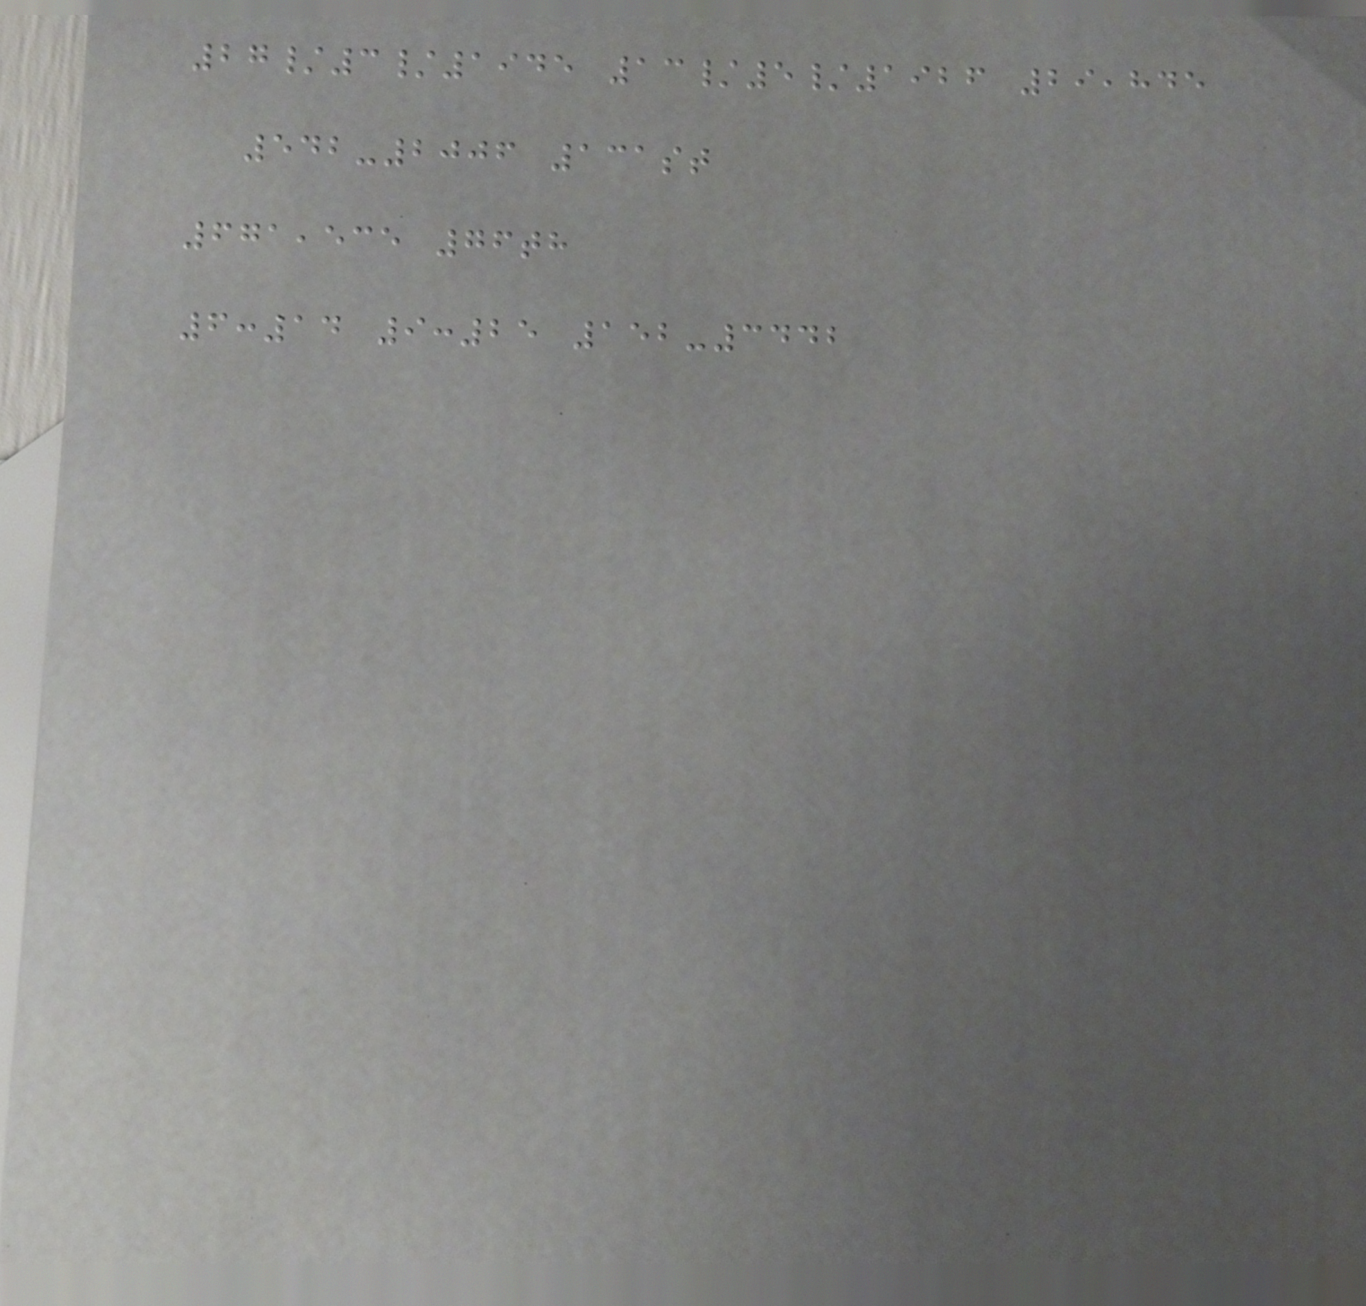27/3/1945 13/5/1926 29,845
542-2006 131st
671,535 76th
6:14 9:25 152-3442
